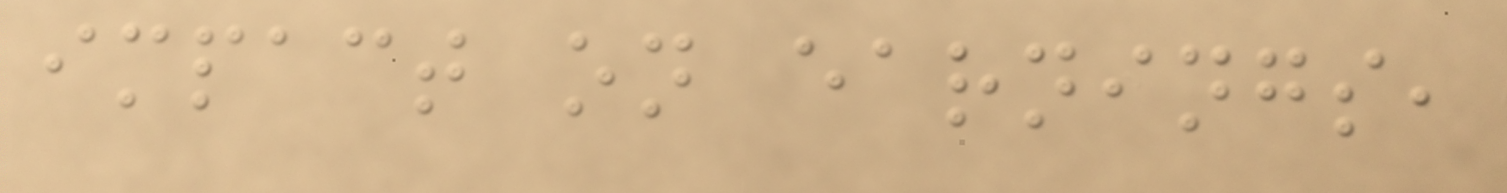impact on earnings,
